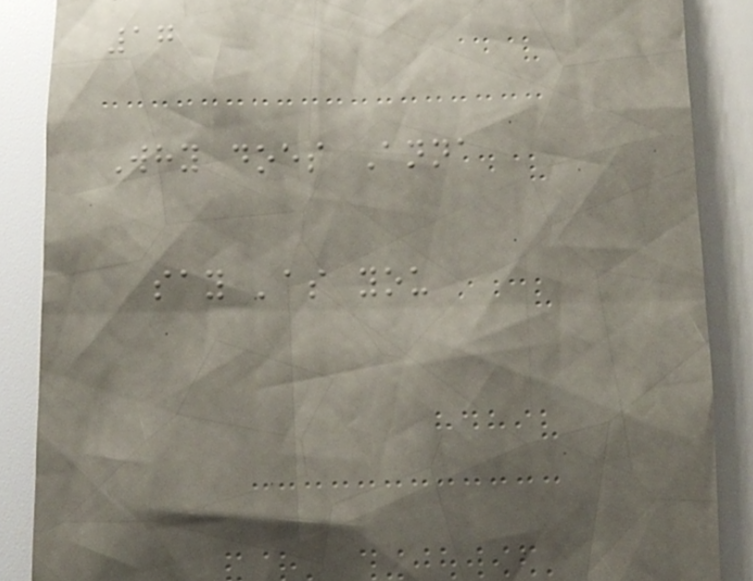17
Why does Anna
say 'as you
